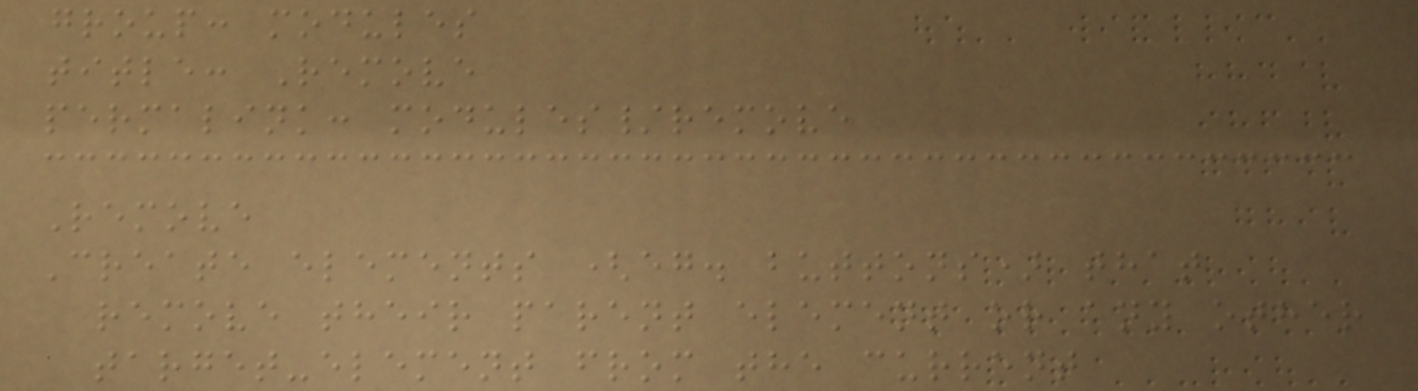group: modules
title: Remove
permalink: modules/remove
Remove
Create elements (eg. buttons) that
remove their parent element or any other
target-element from the current
